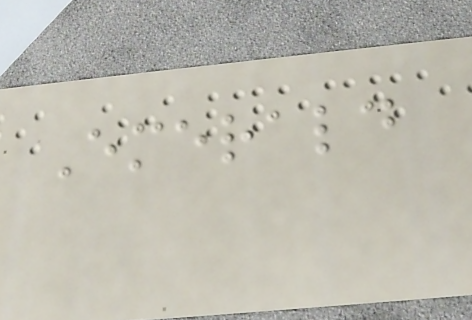Emerald
